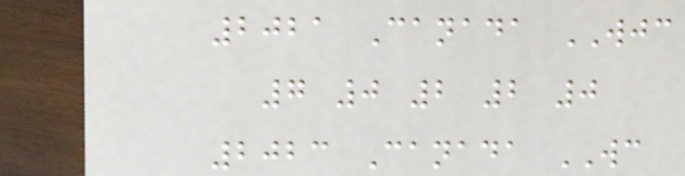2021 Canada WJC
7 0 2 2 0
2023 Canada WC
